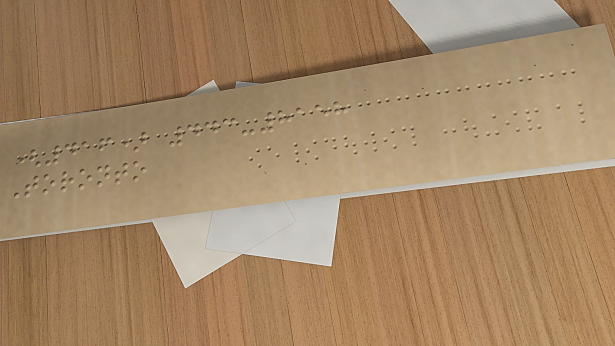(416) 443-8158
Toronto
